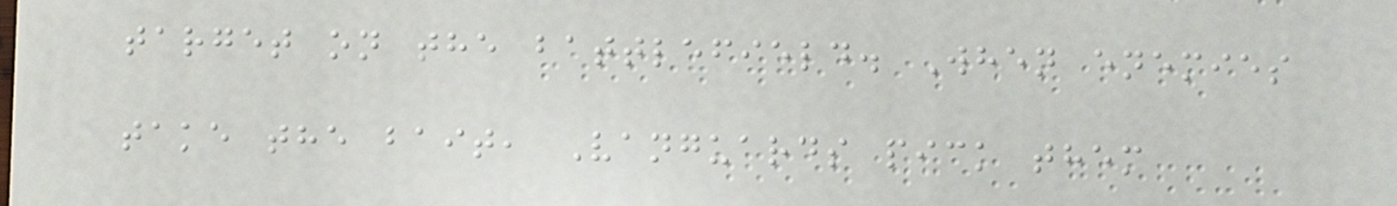target on the battlefield. When enemies
take the bait, Vanguards pick them
